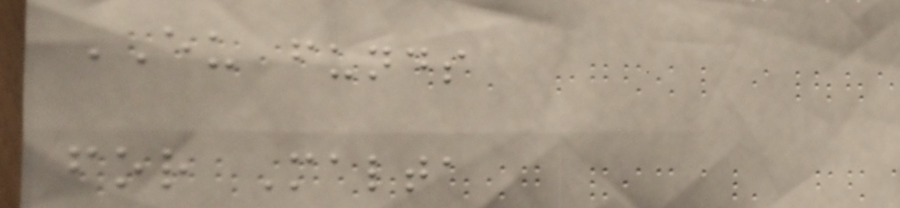EU funds
for Malta
